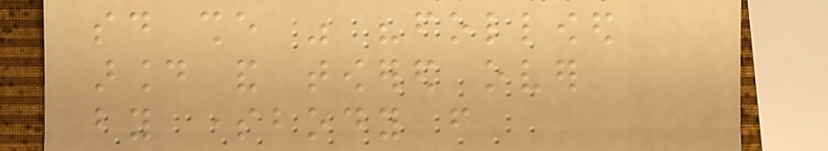said she was "followed
around and towered over
by somebody from
